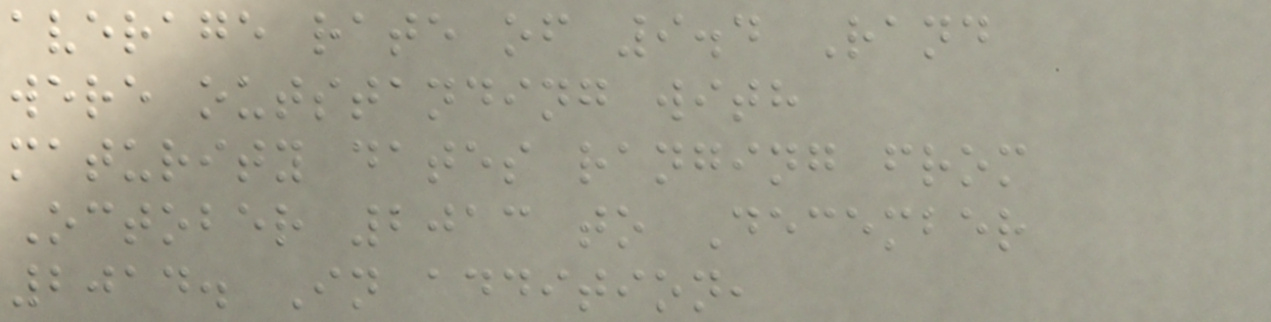average rate of 9.4 Rand
were outstanding with
maturity dates ranging from
October 2013 to December
2014. In addition,
